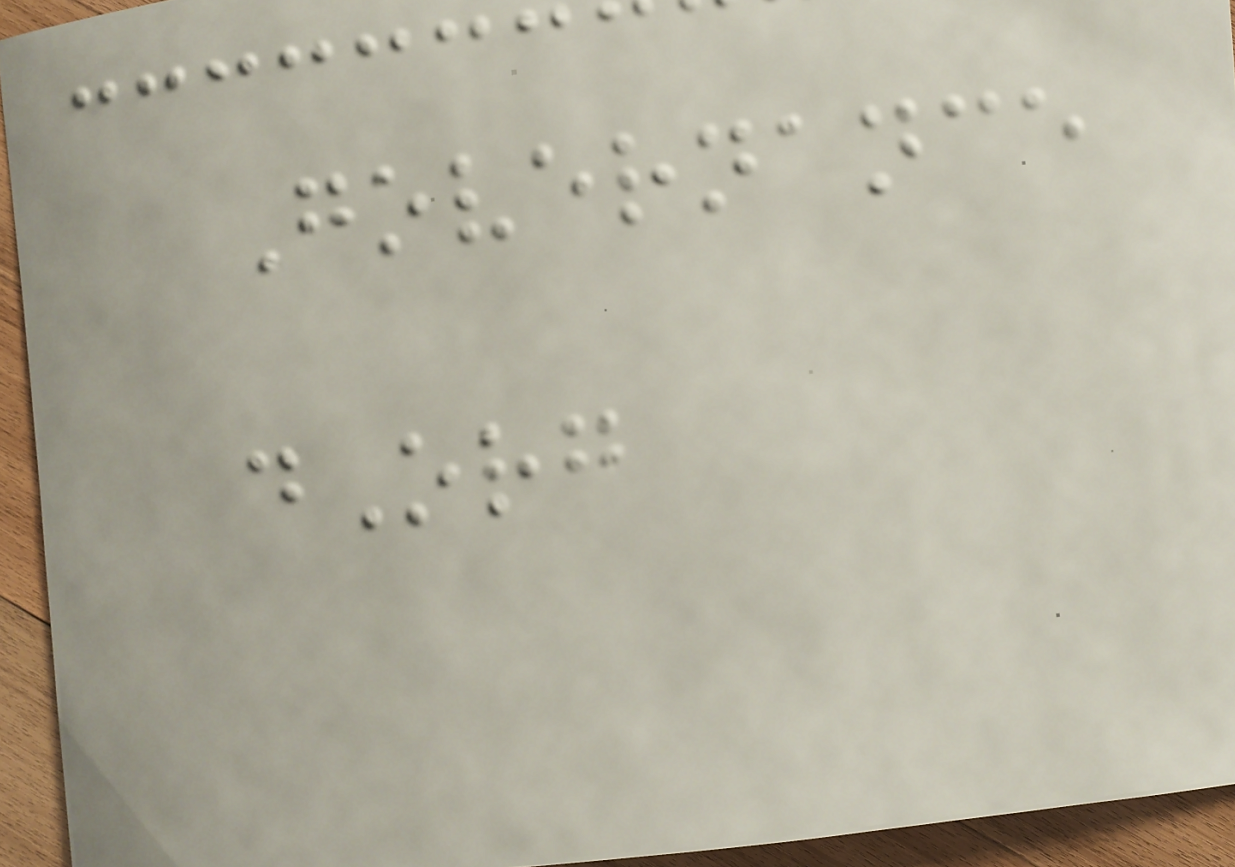Governance
dOrg
